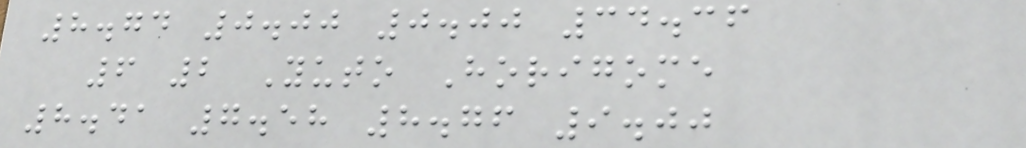8.74 0.00 0.00 34.36
6 2 Yuto Horigome
8.41 7.58 8.76 9.00
